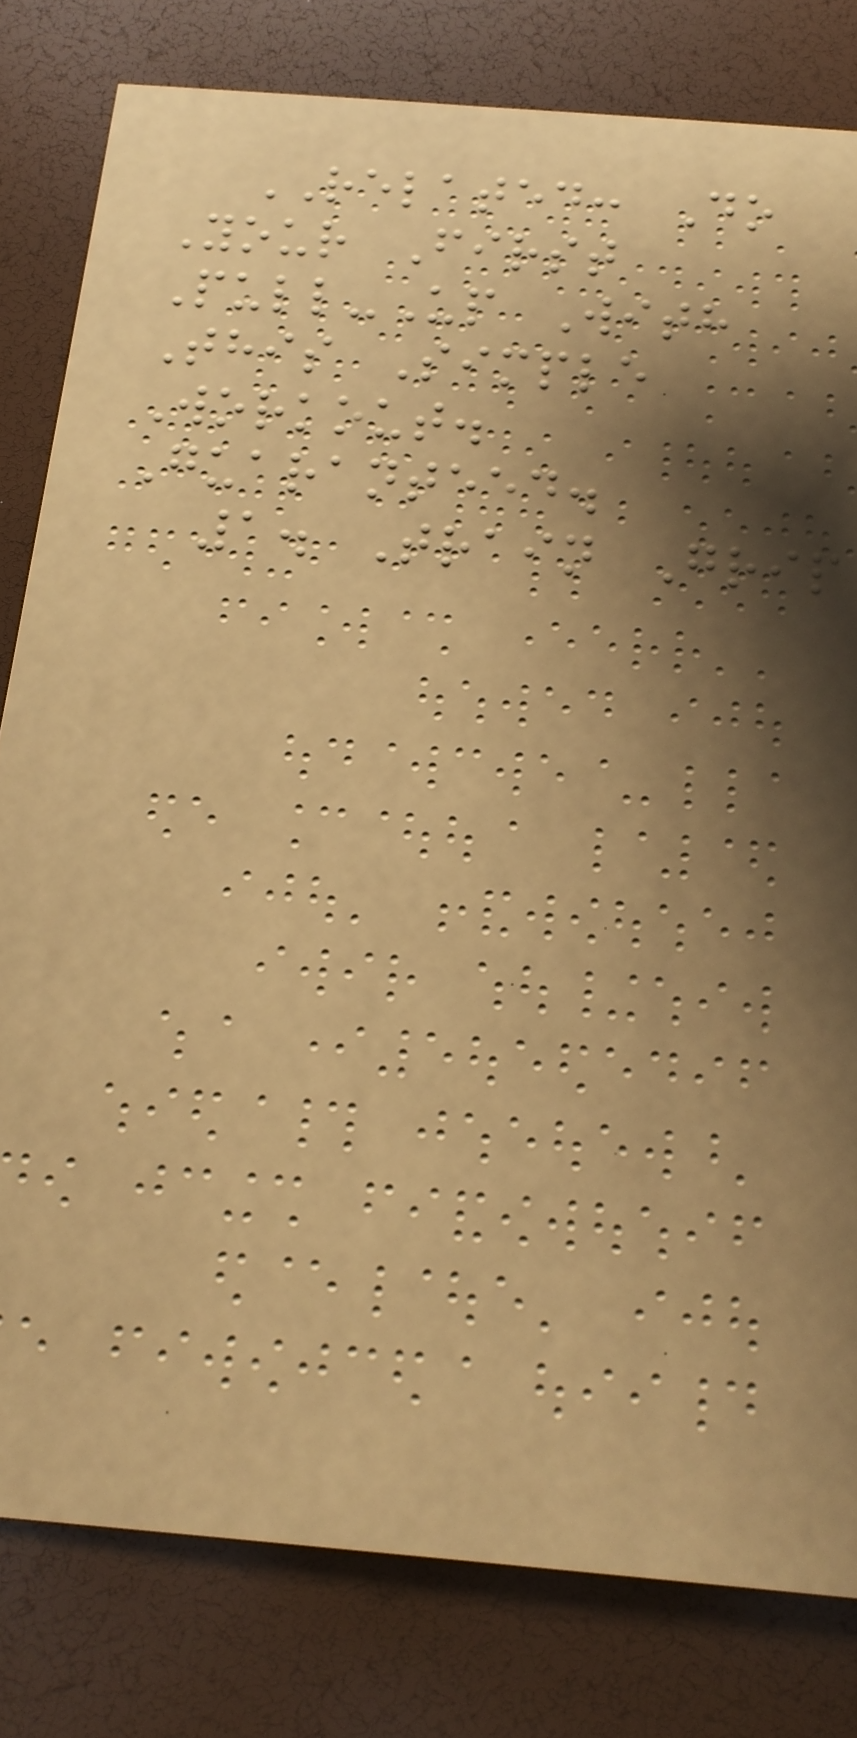RELATED: Do
Your First
Pull-Up With
This Simple
Workout.
Guaranteed.
1. Train Grip
